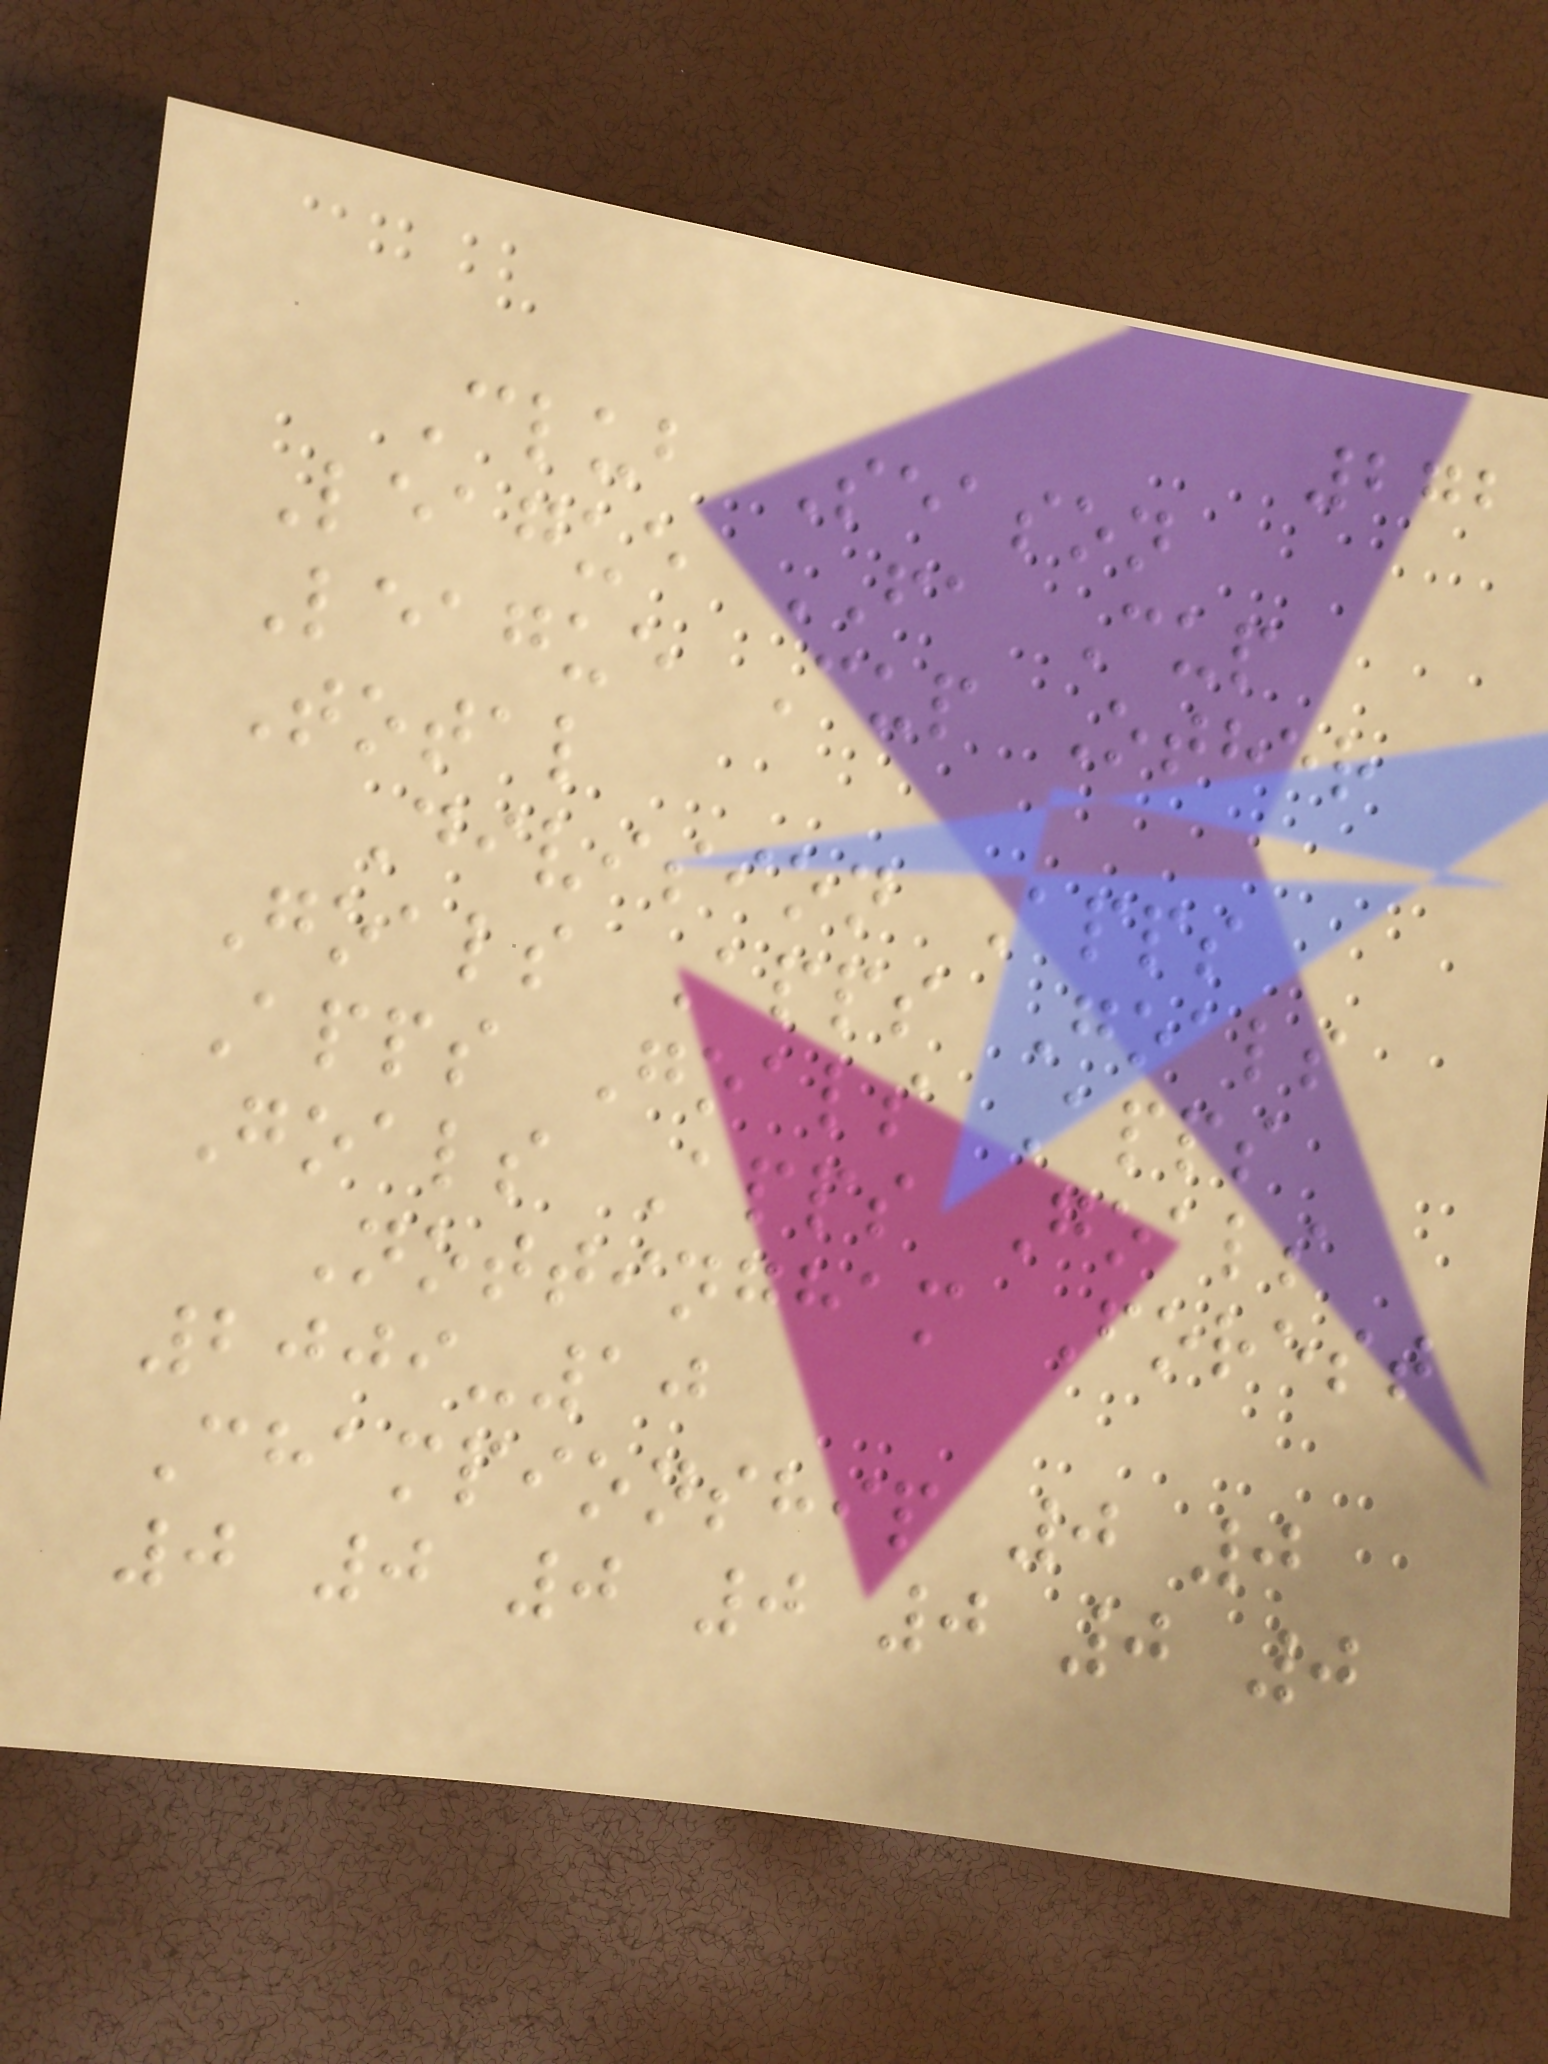272
Club Season
League FA Cup
League Cup Other
Total
Division Apps
Goals Apps Goals
Apps Goals Apps
Goals Apps Goals
Nottingham Forest
2009-10
Championship 0 0
0 0 0 0 0 0 0
